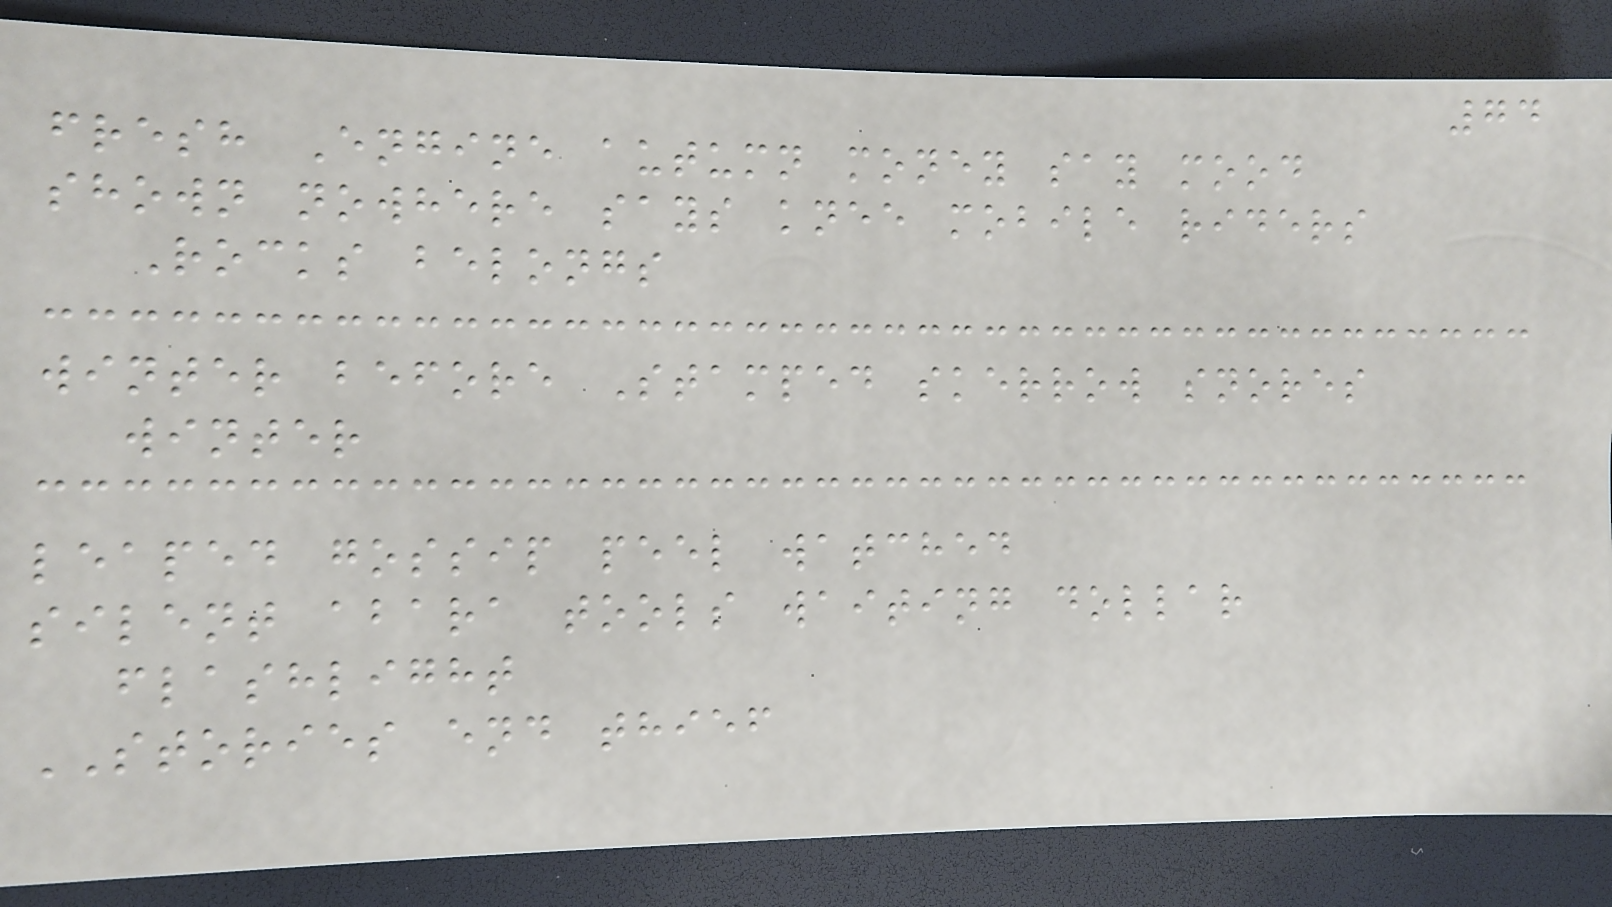74
fresh Engine autumn money say mood
shown nowhere says knee mobile riders
Rocks belongs
winter before Stamped skerrow snores
winter
leaped gossip peel watched
silent abara tools waiting dollar
flashlight
STORIES end thief
